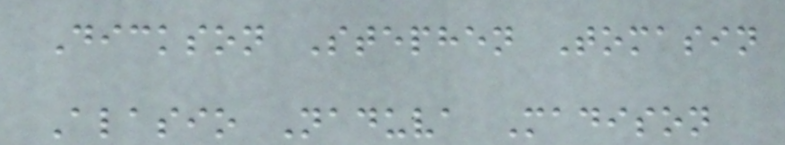Dickson Stephen Tomasin
Alasio Naduva Madison
